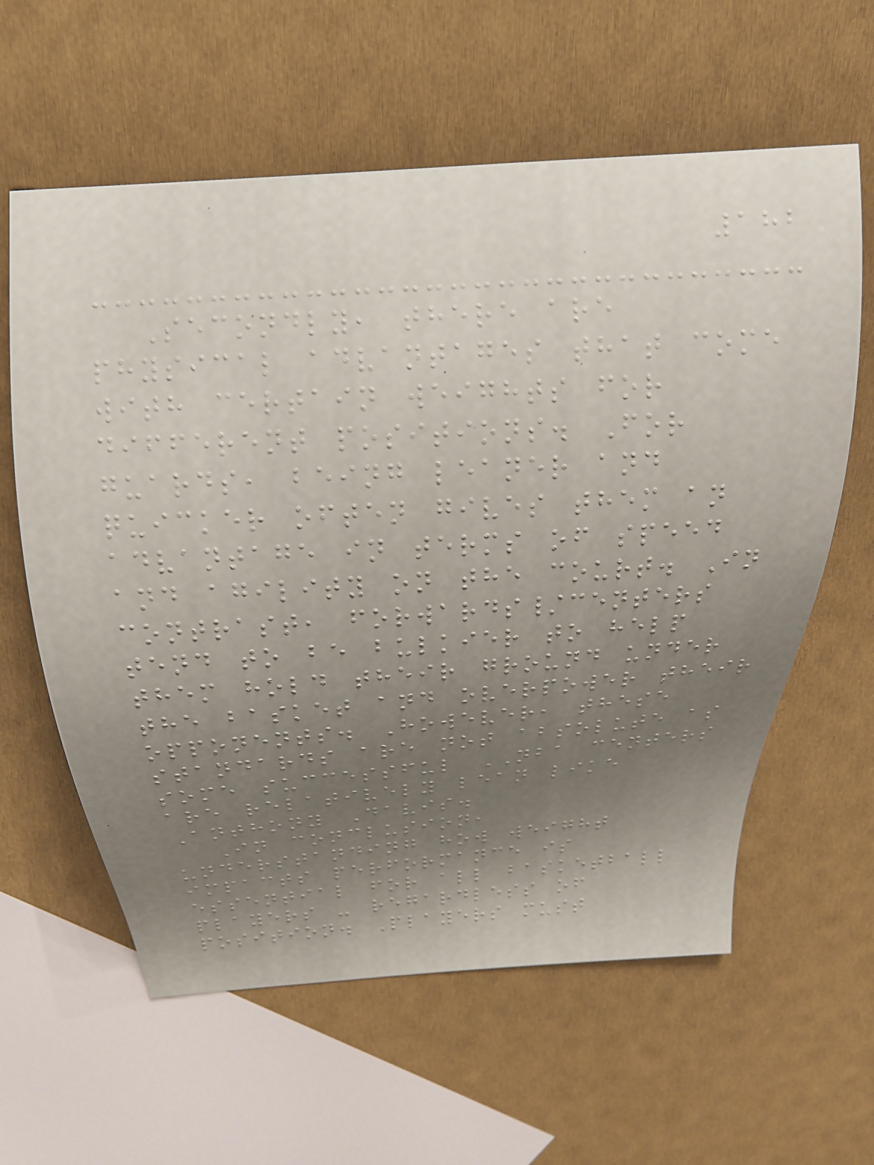182
Secondly, there are
physical advantages that come
with certain weights for
different positions. For
guards, being leaner and
quicker often gives them an
advantage in terms of speed
and agility on the court. In
contrast, forwards/centers
tend to be bulkier to help
them hold their ground under
the basket and overpower their
opponents. However, these
standards are not absolute as
some successful NBA centers
are relatively lean like
Anthony Davis.
In conclusion,
understanding how weight
impacts performance is
essential for all basketball
players - regardless of
position. Players must
